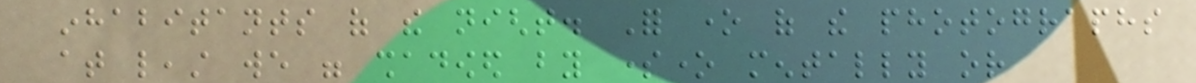inhabitants of the night. For one of the photographs
at least we were shadowed by someone mentally or
